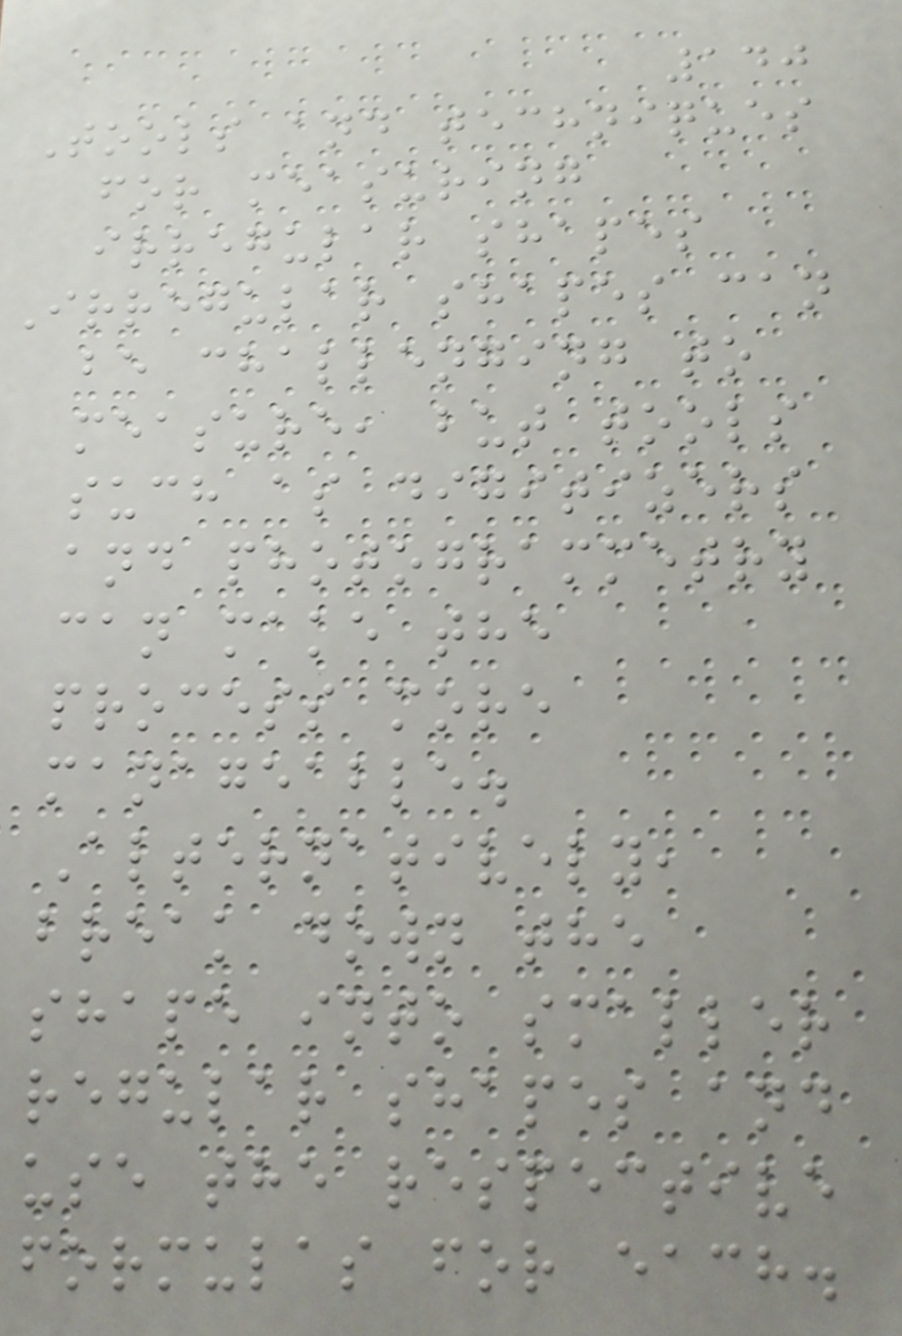140
Tools and techniques
for measuring
irregular shapes
Irregular shapes can
be challenging to
measure, but tools
such as digitizers
and photogrammetry
can make the
process more
manageable.
Alternatively,
break down the
shape into smaller
regular shapes and
use the respective
formulas for each.
